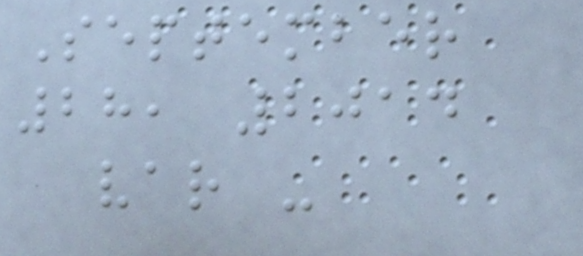September
28, 2014
var -
